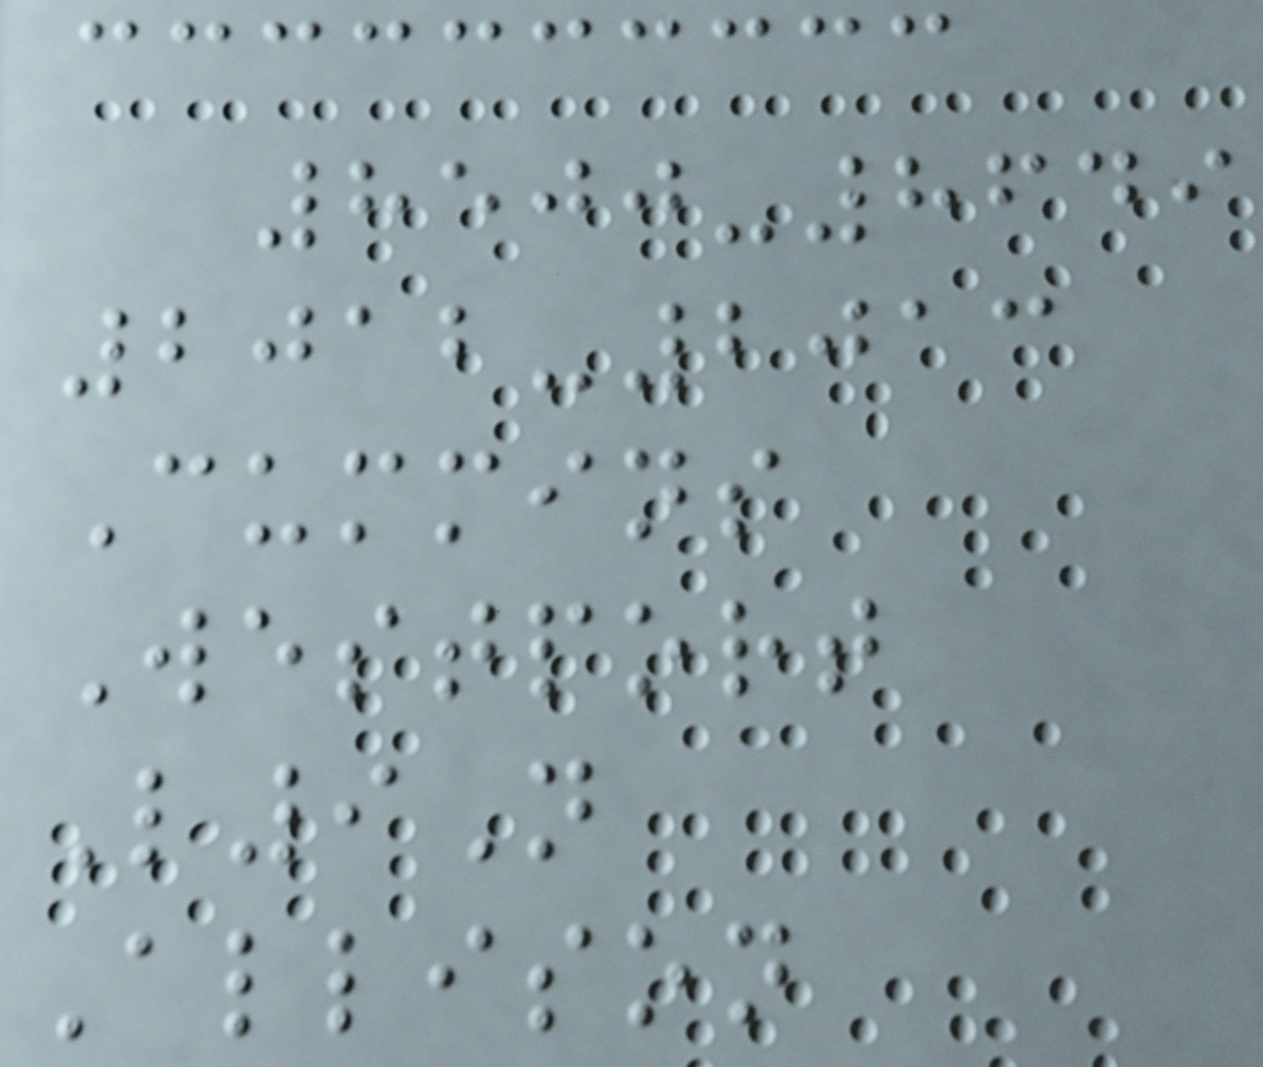8500-8649
2012-2013
Cummins
Westport
L9N
Allison
